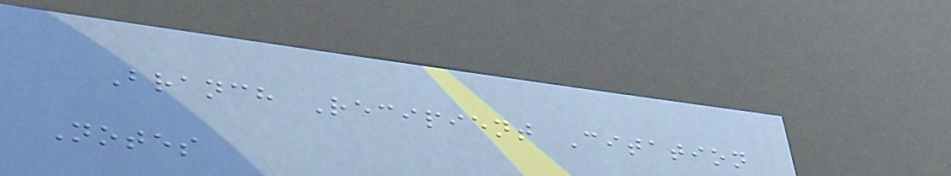Branch Recipient Citation
Notes
